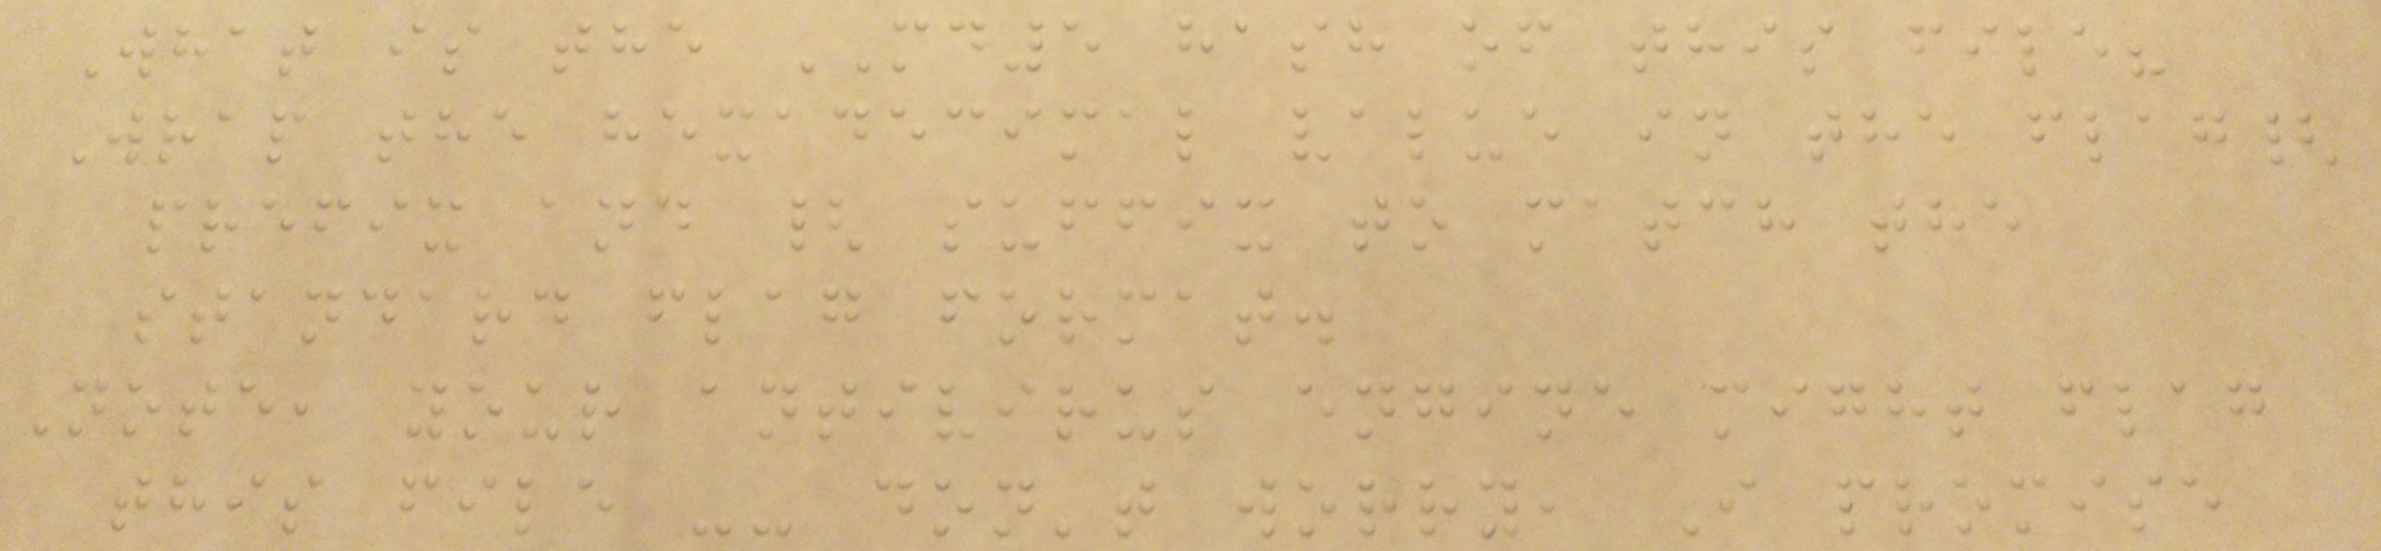What is the MD5 hash of this file?
Wrap the hexadecimal value in the flag{
prefix and { suffix to match the
standard flag format.
Note, your antivirus engine might flag
this file -- don't worry, I promise
